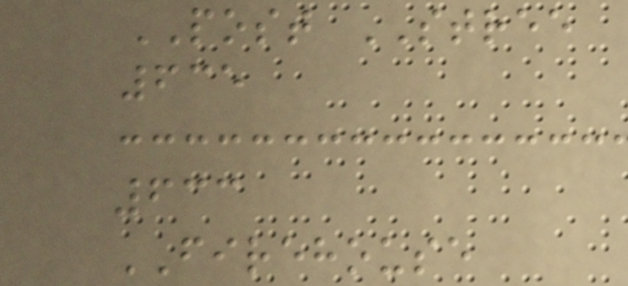POST STREE
635
633
FIREHOUSE
